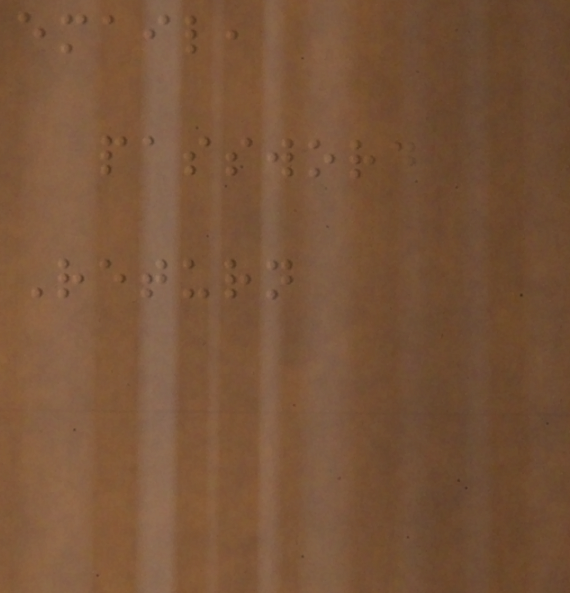email,
password
Return
